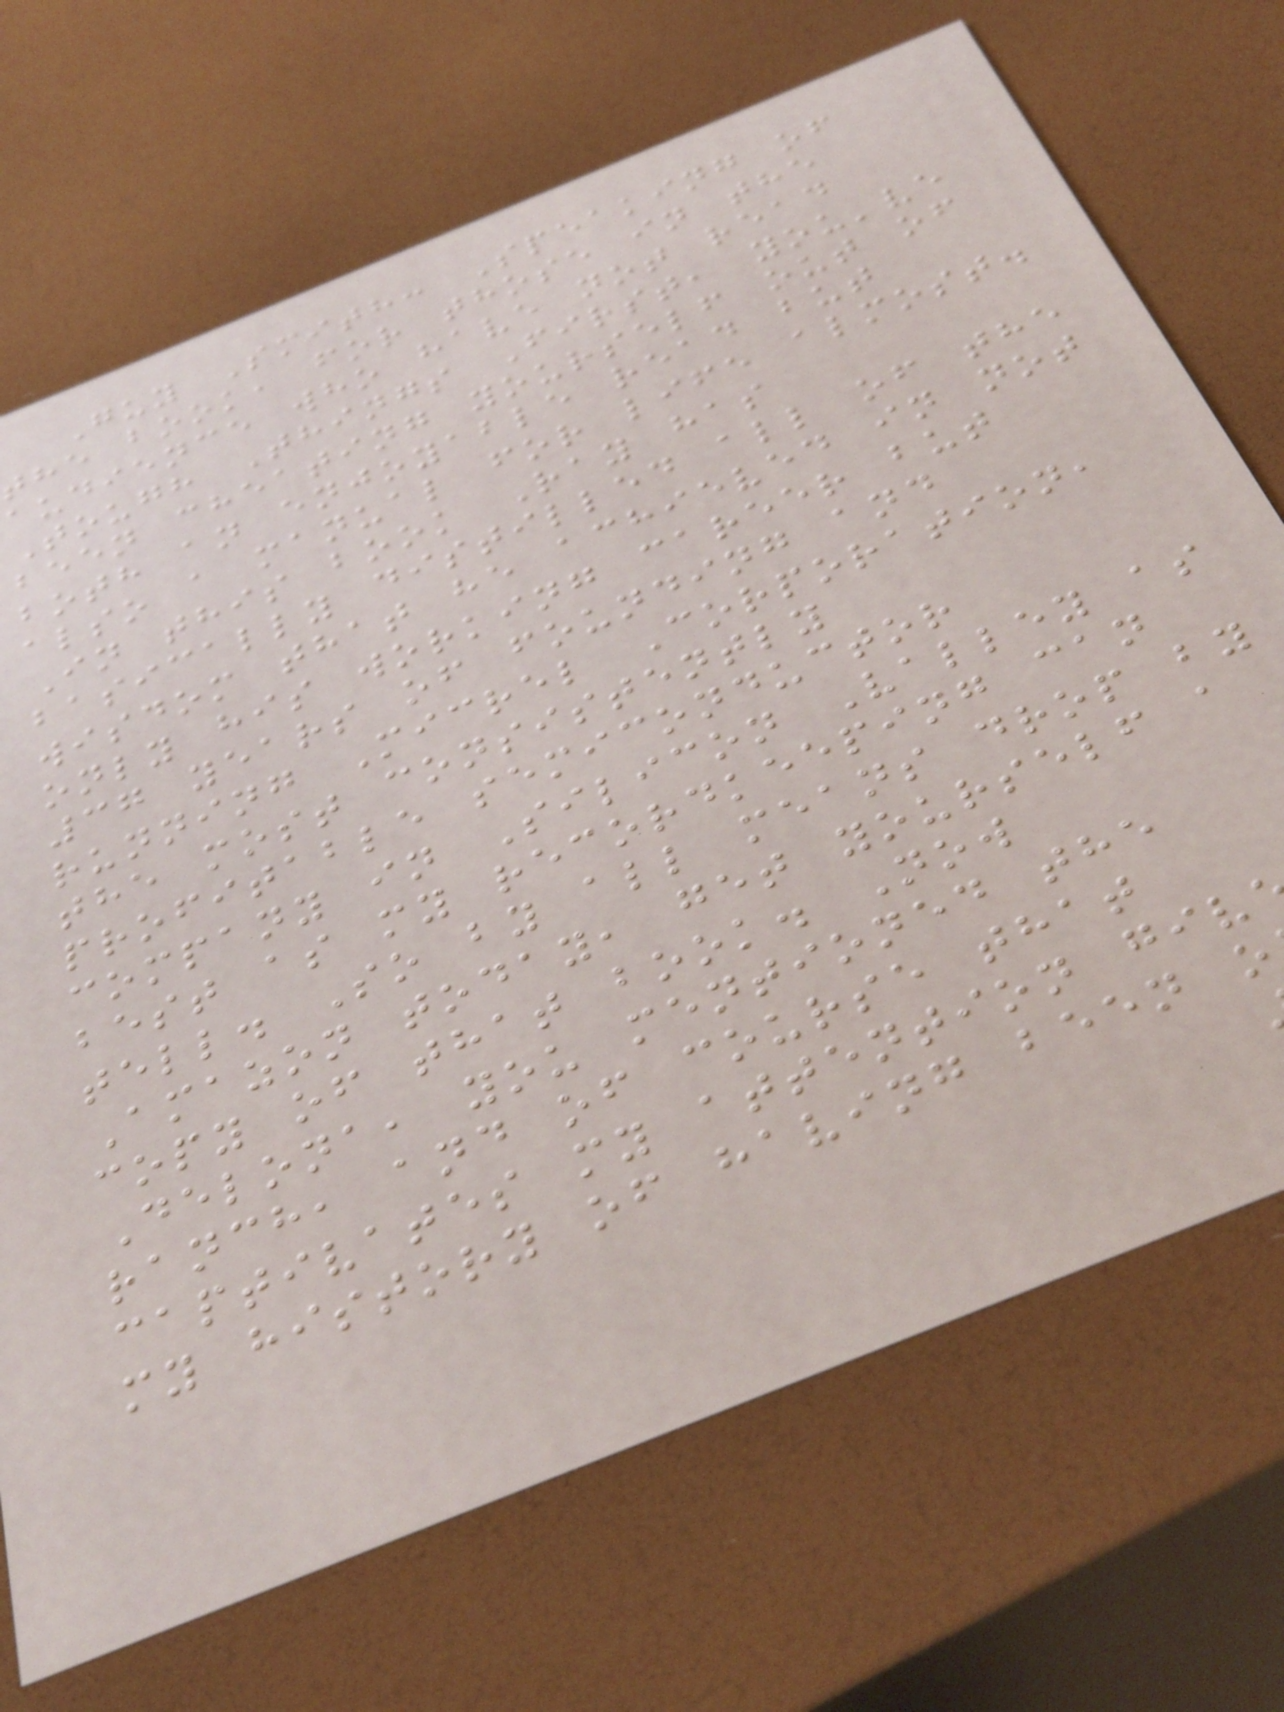Guy Smith: Speaking of
the book, for those in the
audience who have not read
Tough Things First, you've
been cheating yourself out of
both an enjoyable read but
also a manual for life almost.
In this book Ray has
basically distilled all of the
wisdom that he achieved in not
only his working career but
37 years of founding and
running Micrel Corporation,
the most consistently
profitable semiconductor
company in Silicon Valley as
best as my recordkeeping can
tell. So by all means drop by
Amazon today, get yourself a
copy of that book. Now
Delona, you mentioned the
ranch, and of course that
captivates my attention giv
my history of having been o
